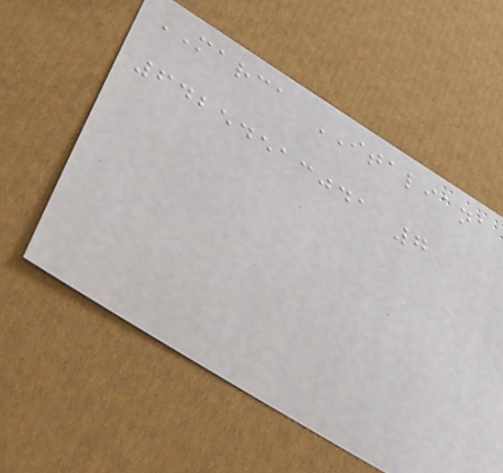MARCA ITALIANA
64254513041 7
